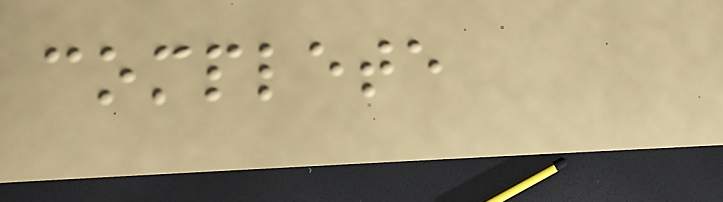complete
